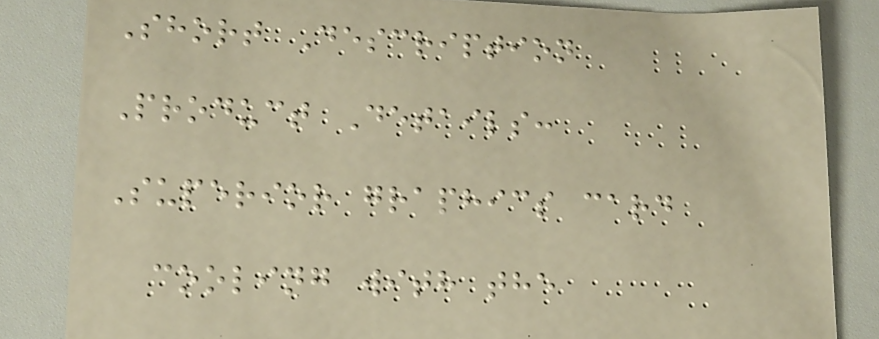Short Description
Product Details:
Superior graphics card
cooling with the
